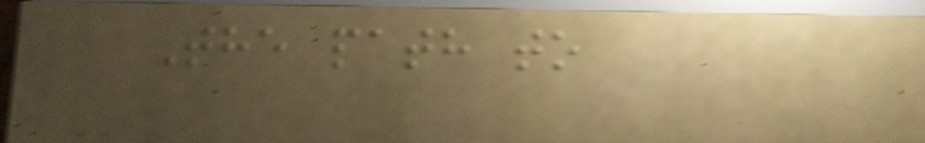The path to
